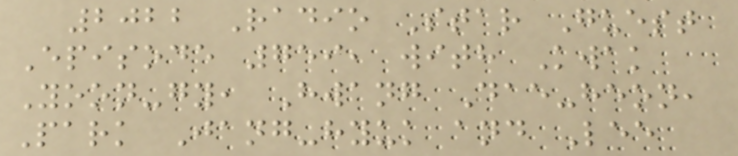2022 Radio Star Guest
Episode 759, with Kwak
Yoon-gy, Hwang Dae-heon,
Park Jang-hyuk and Lee
